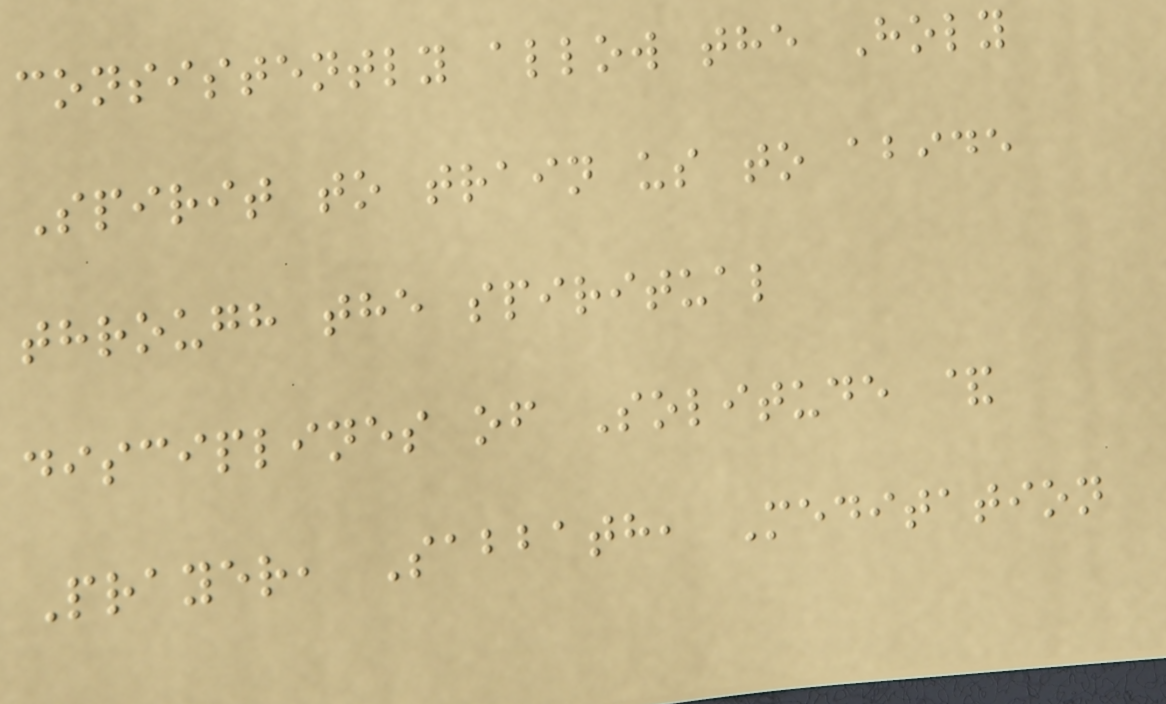consistently allow the Holy
Spirit to train us to abide
through the spiritual
disciplines of Solitude &
Prayer, Sabbath, Meditation
